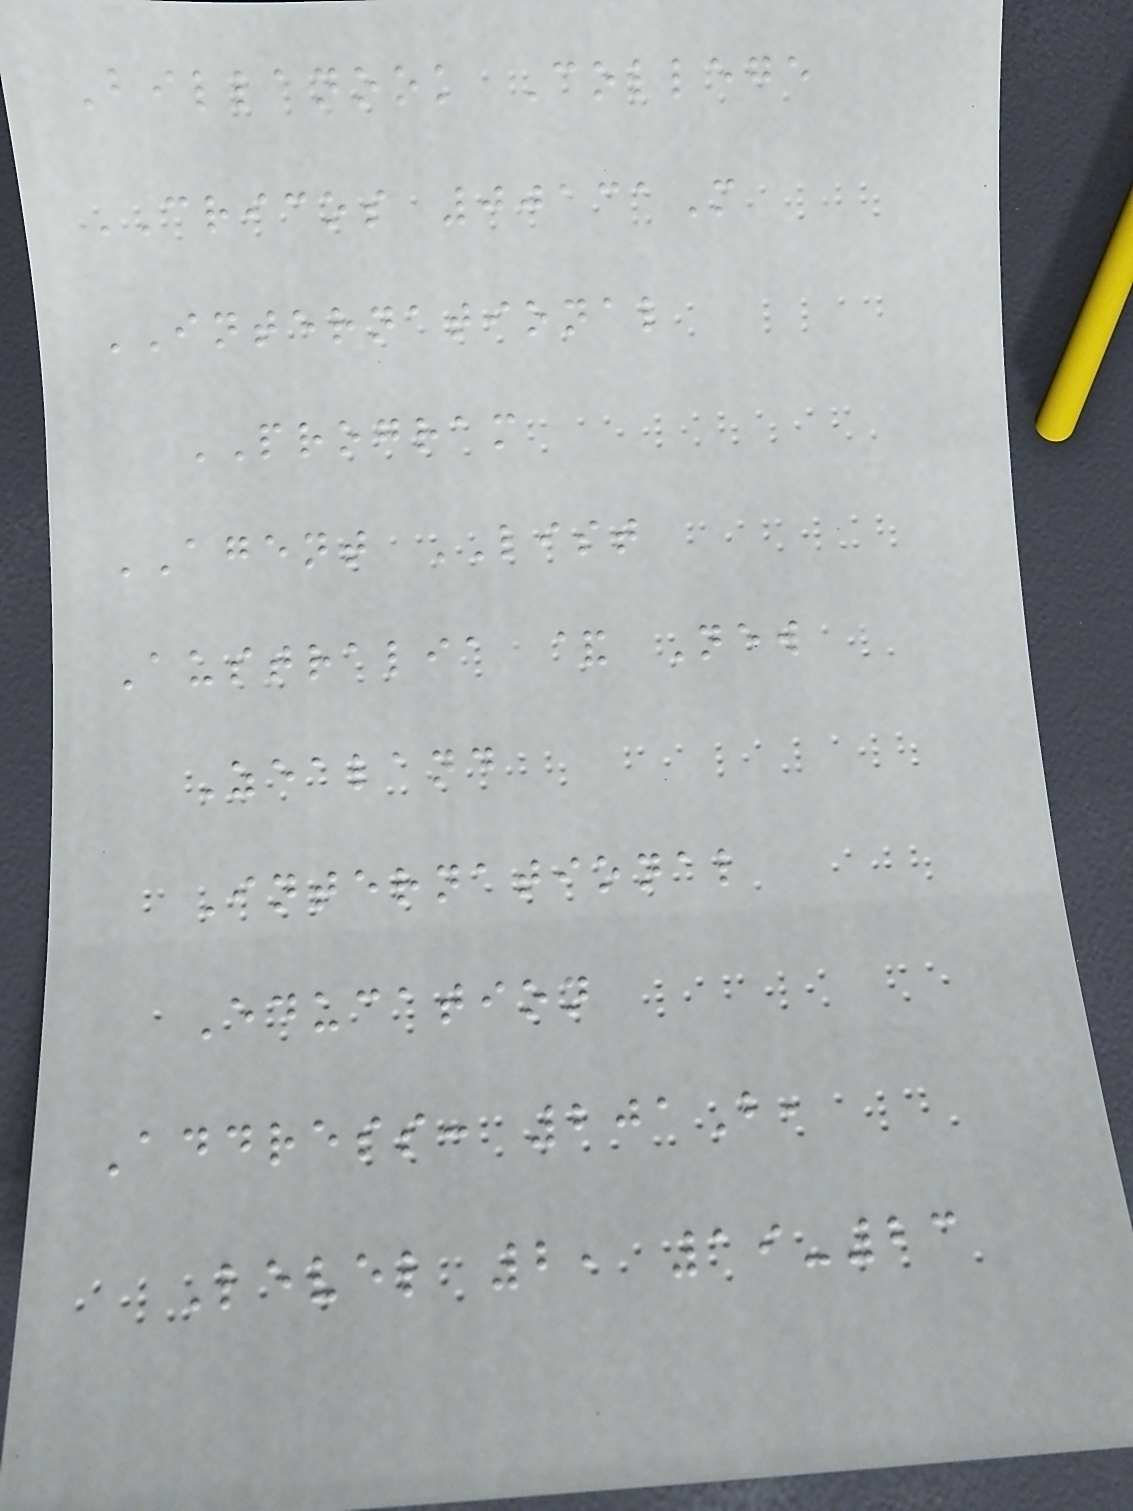Billanook College
CRICOS 00131M
INTERNATIONAL
PROGRAM
AGENT LIST
Australia & New
Zealand
International
Education
Address: 201B,
Level 2, 19-23
